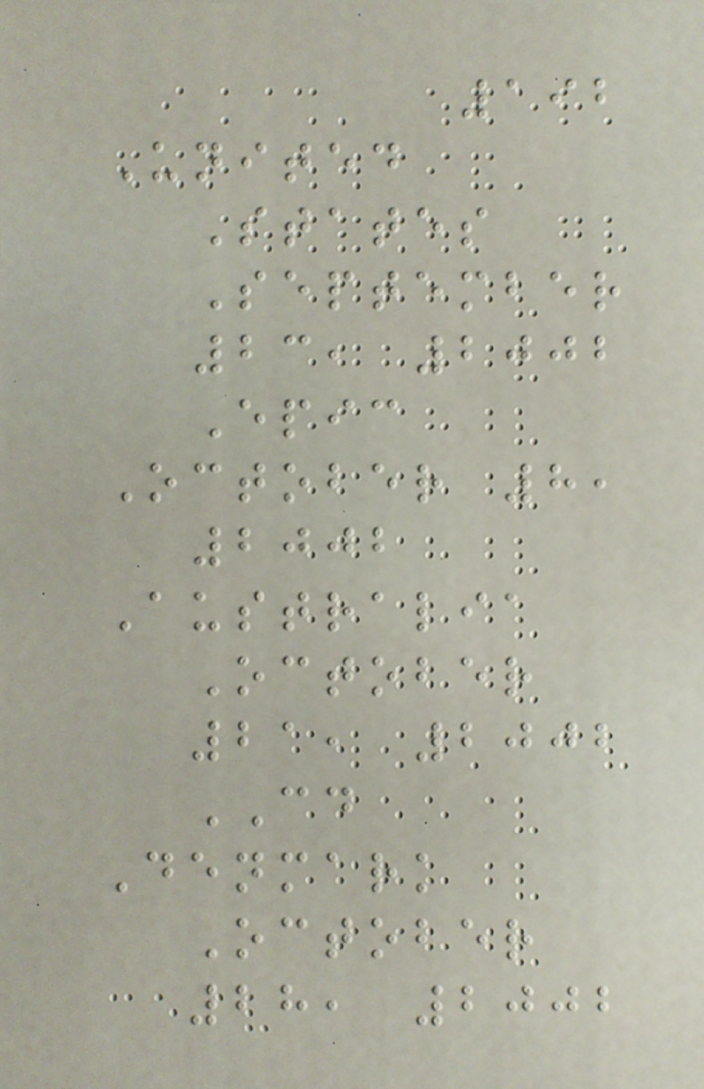192
United
States
September
23, 2002
Epic
October 8,
2002
Australia
October
21, 2002
CD
Denmark
October
28, 2002
